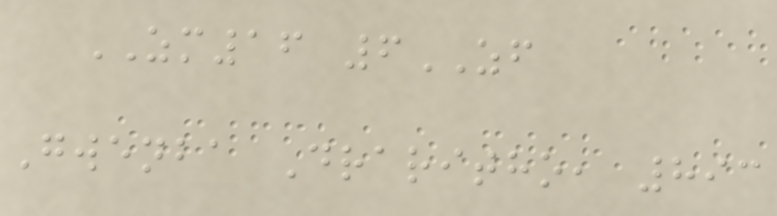ZM16 6ZF
Gwenba Draritho, 893
